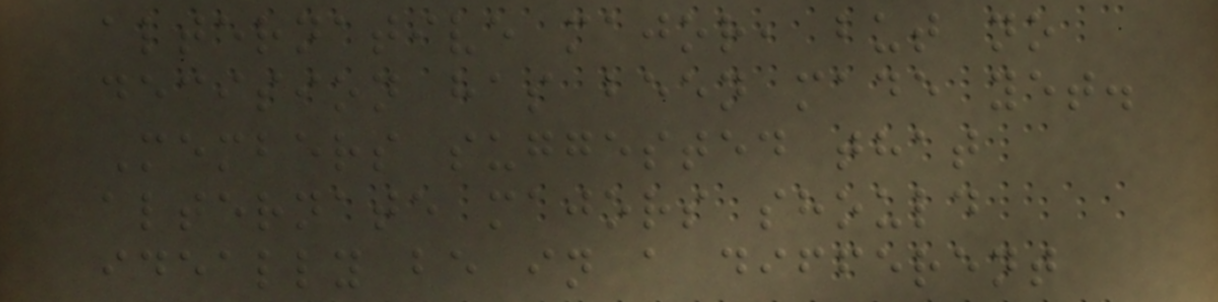alternative major, but no
decision has been made yet.
Members suggested that
alternate majors should
ideally be in a different
